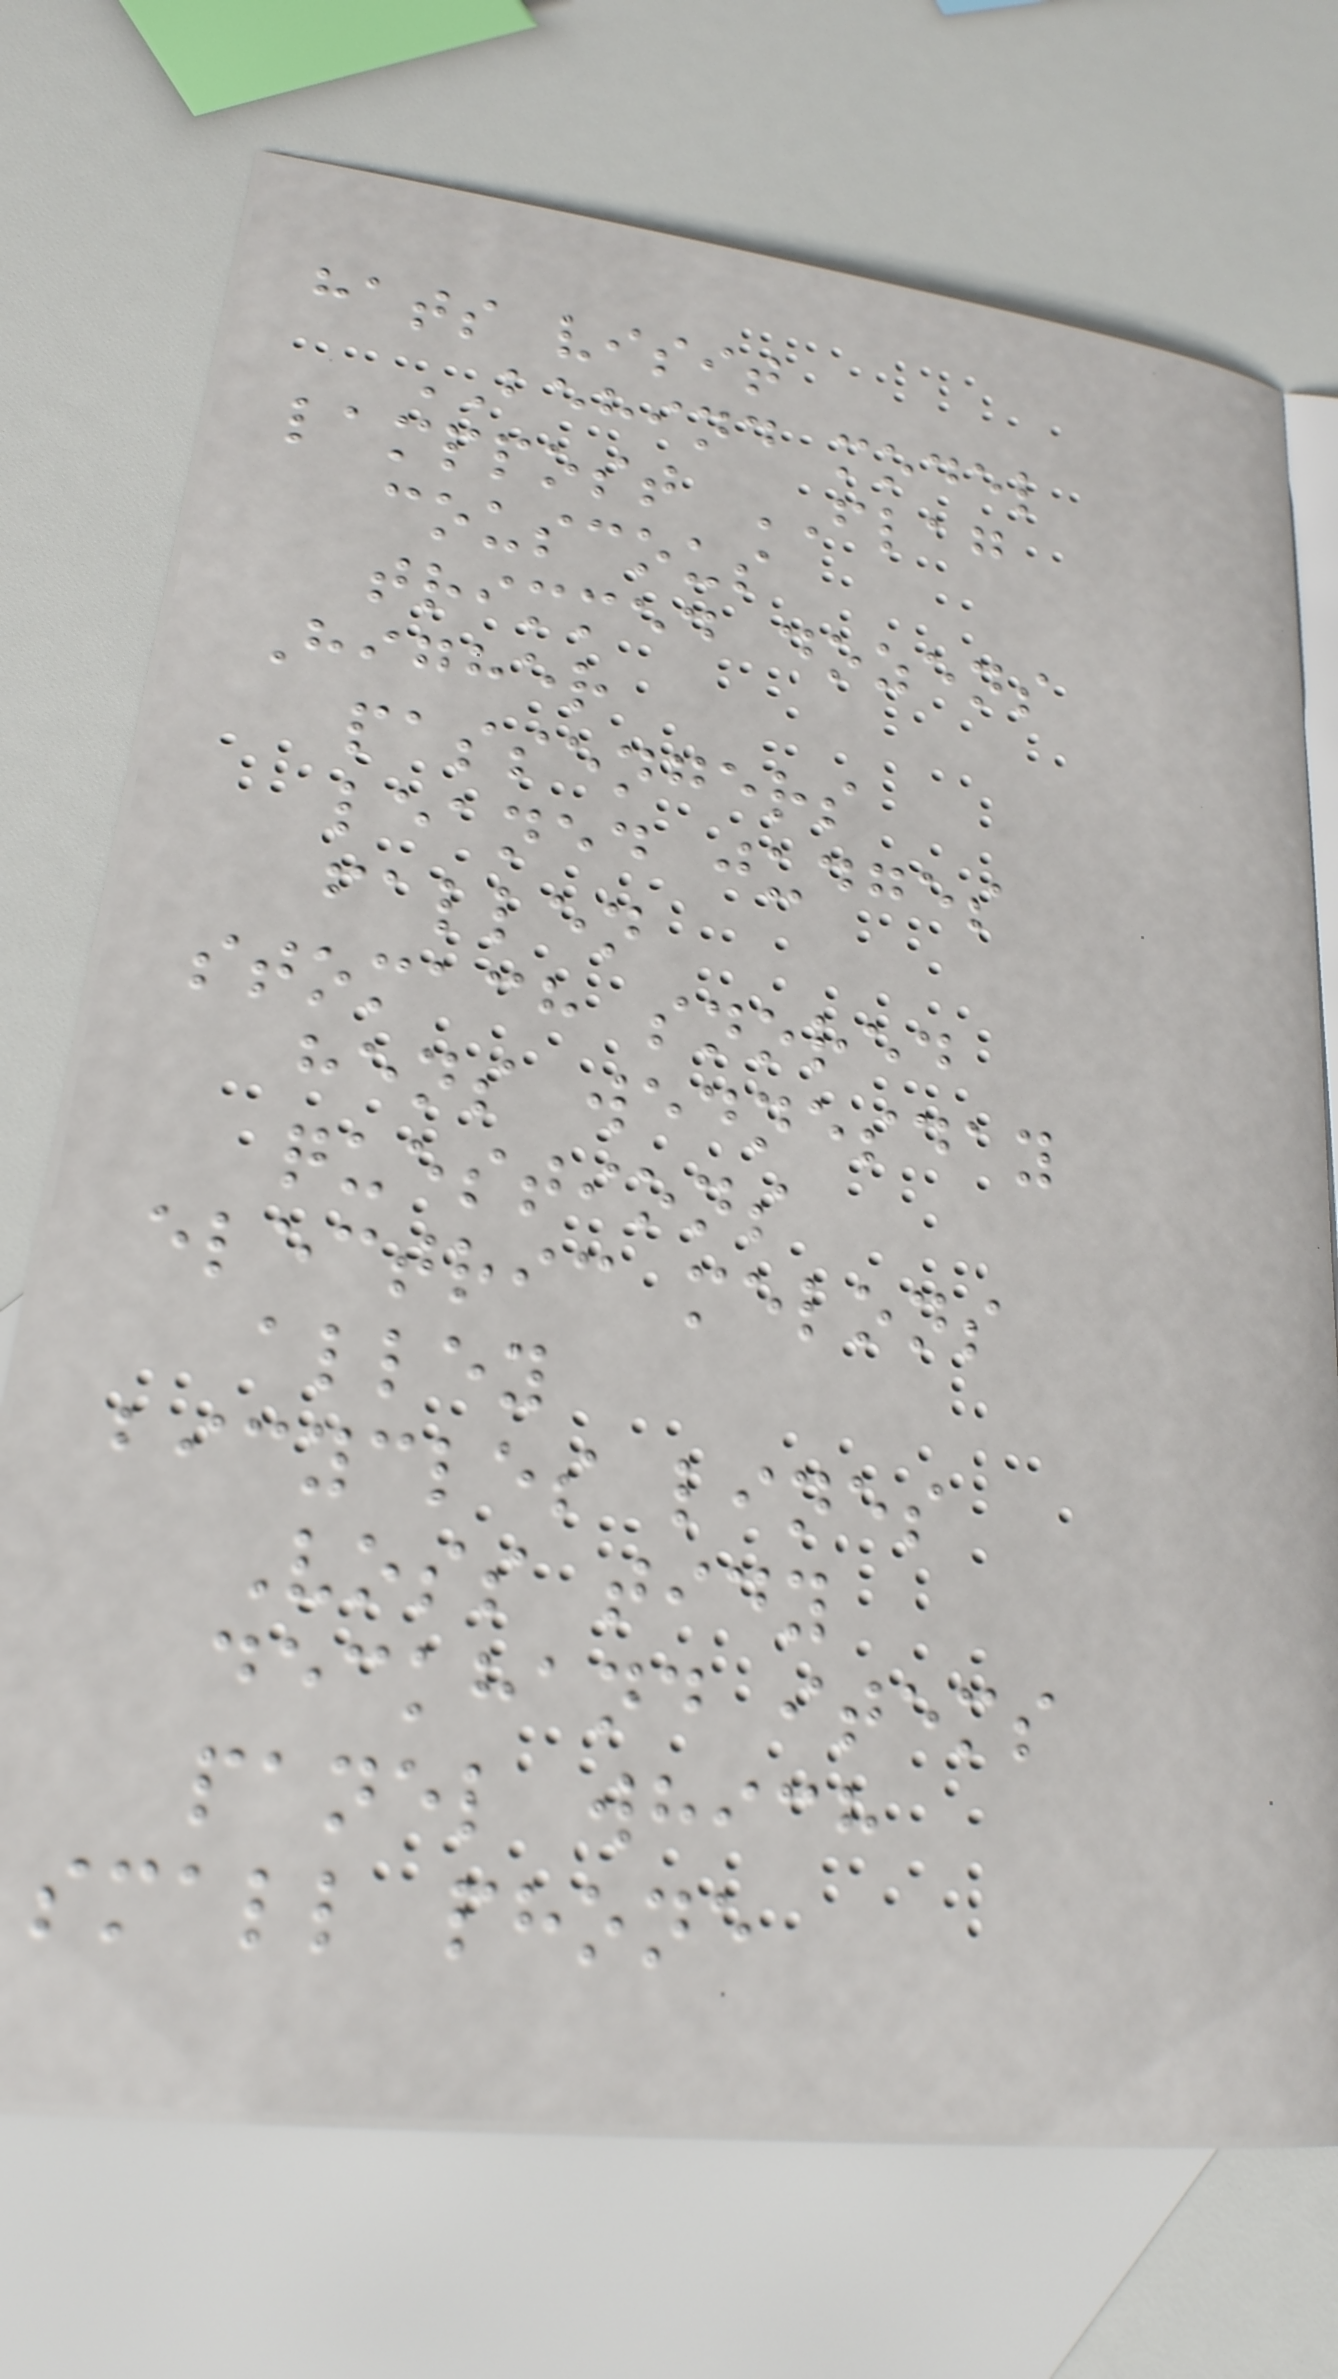hats visit
BEHIND model
lamppost FLAG
couscous
trimmed dozens
Higher
passengers
leaned judges
fallen
stomach snored
hens wednesday
questions
electric melons
alley
bicycles lines
Voss tidy
deckhand items
panel which
small phone
